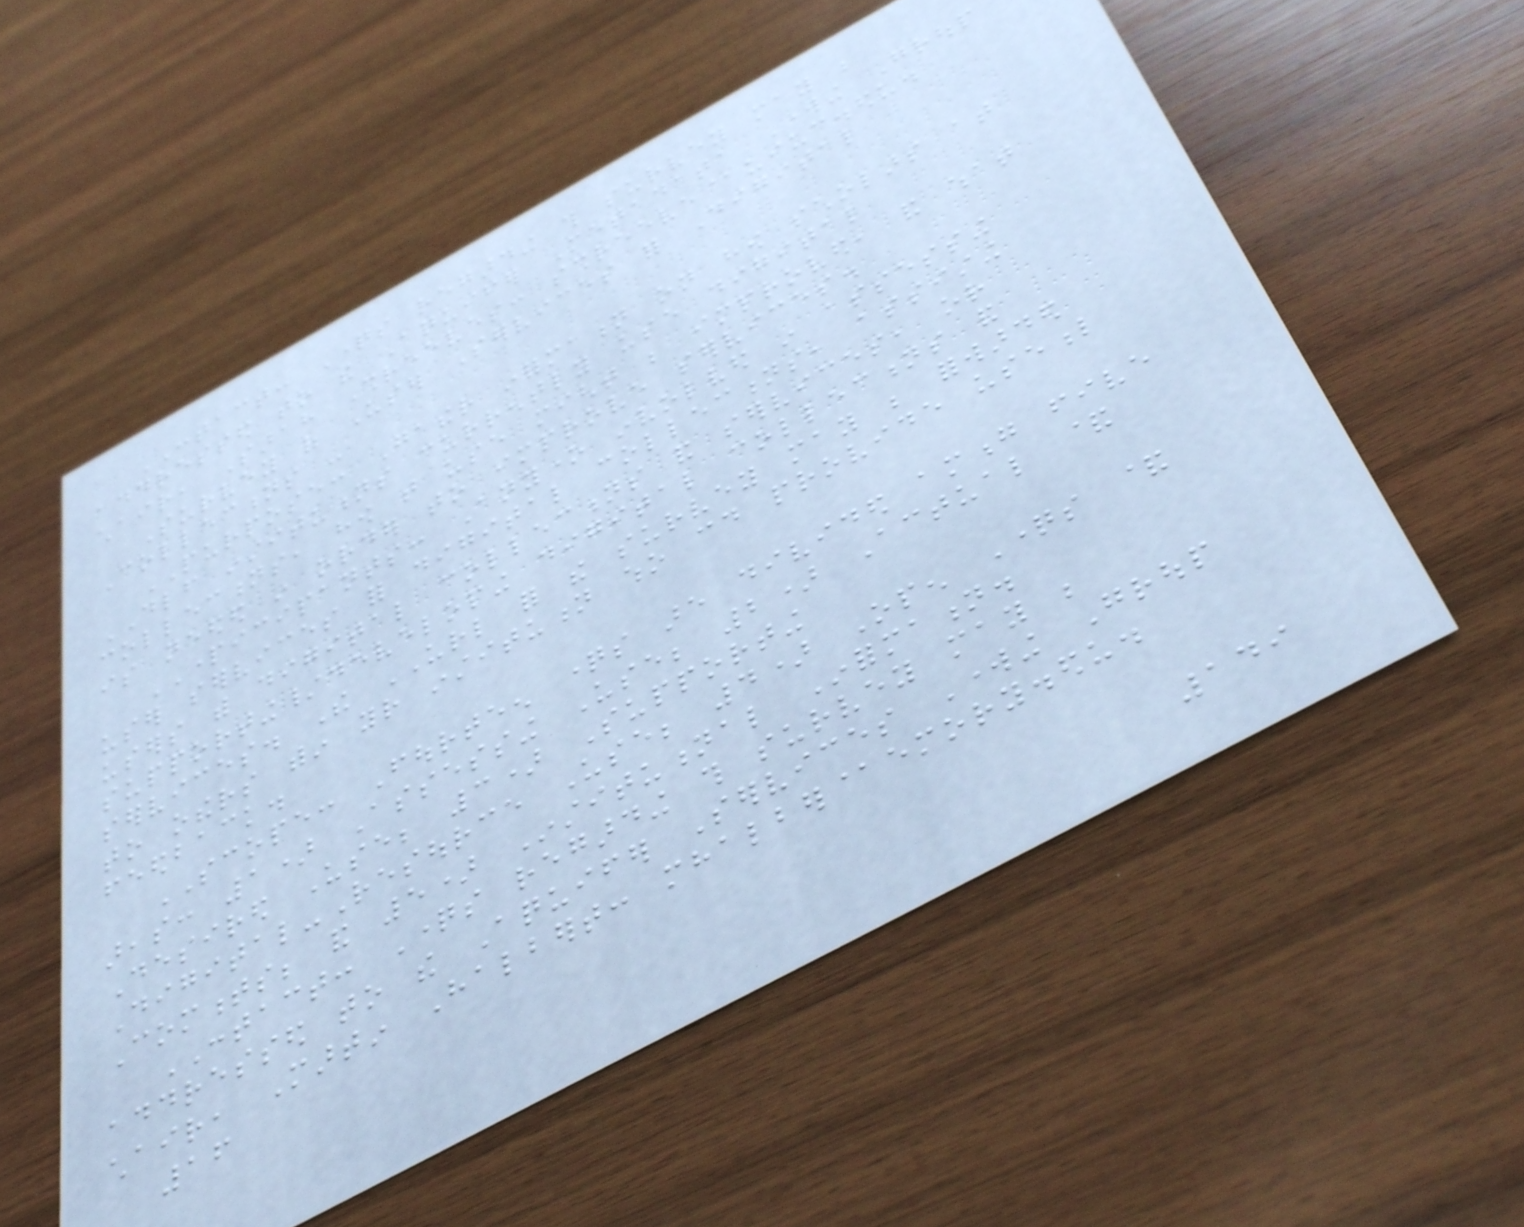CONTACT: Questions regarding this survey may be
addressed to the Aquifer Metadata Working Group
chair, Sarah Shreeves: sshreeve@uiuc.edu.
Survey of User Services for Digital
Collections -
PURPOSE: Gather information on how scholars at
DLF institutions currently use digital
collections, how that use might be improved, and what
is needed in order to improve services.
PARTICIPANTS: Anyone involved in assessing
user services for digital collections, assisting
users with digital collections and services, or
supporting/developing digital collections and
services. The URL for the survey may be forwarded
to others within your institution who could provide useful
feedback.
SCOPE: Fourteen questions are divided among five
areas: 1) Assessing Use; 2) Actual &
Desired Use; 3) Supporting
Digital-Resource Use; 4) Open Questions &
Comments; and 5) Institutional Information.
CONTACT: Questions regarding this survey may be
addressed to the Aquifer Services Working Group
chair, Martin Halbert: mhalber@emory.edu.
16
149
